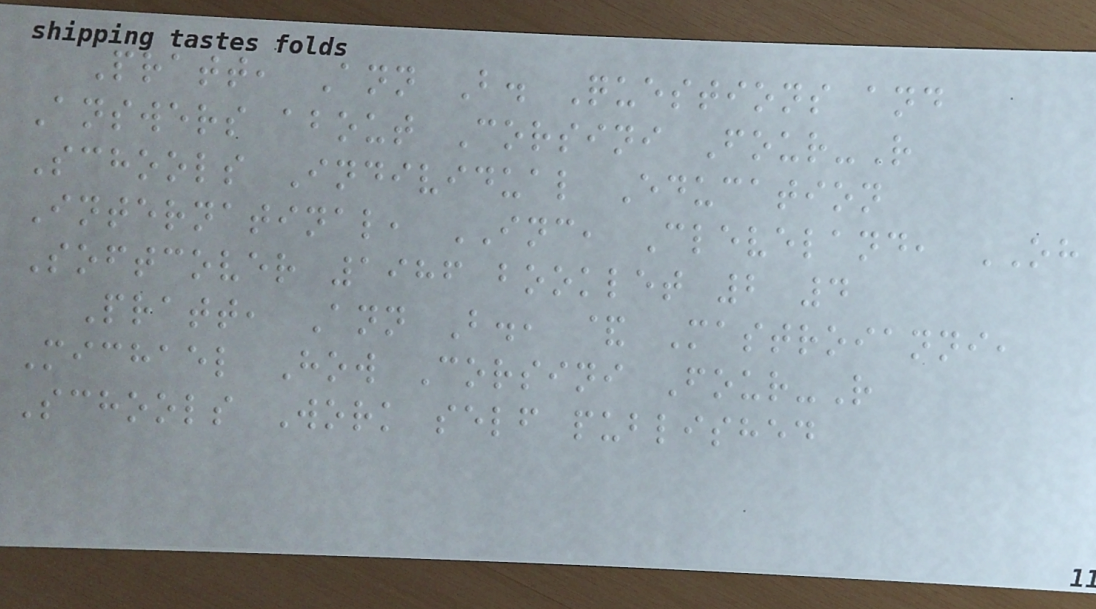Pratt, Ann B. Questions and
Answers about Corsini Four-R
Schools Individual Education
Internatinal, INC, Cleveland, OH
Softcover 1986 booklet 2 4
Pratt, Ann B., & Mastroianni,
Michael How Corsini Four-R
Schools Work self published
